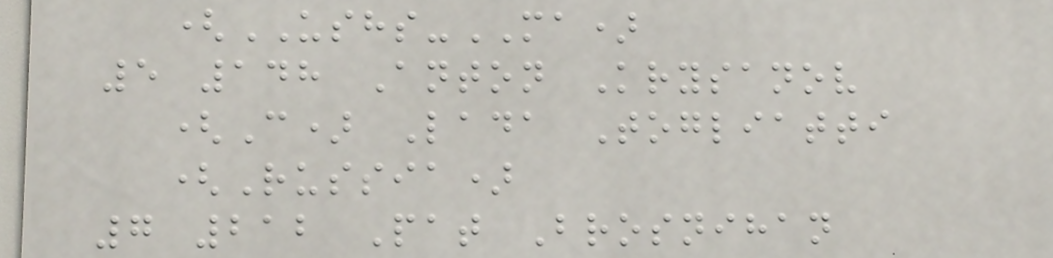(USHS-MA)
5 148 Anton Krysanov
(C) Lada Togliatti
(Russia)
7 212 Pat Brosnihan
